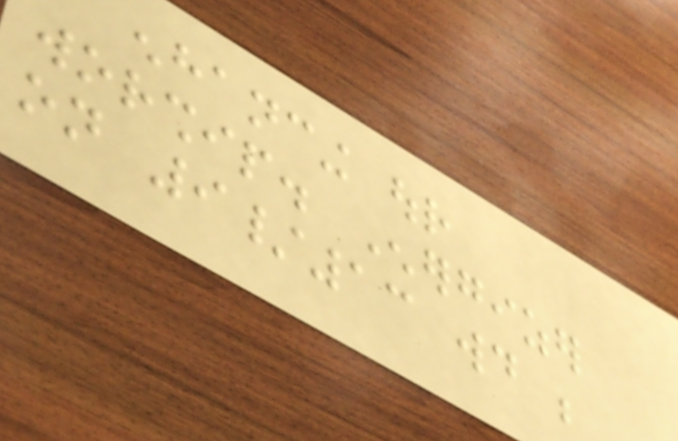enhancing our
worship. Energizer
on 9/13 would be
